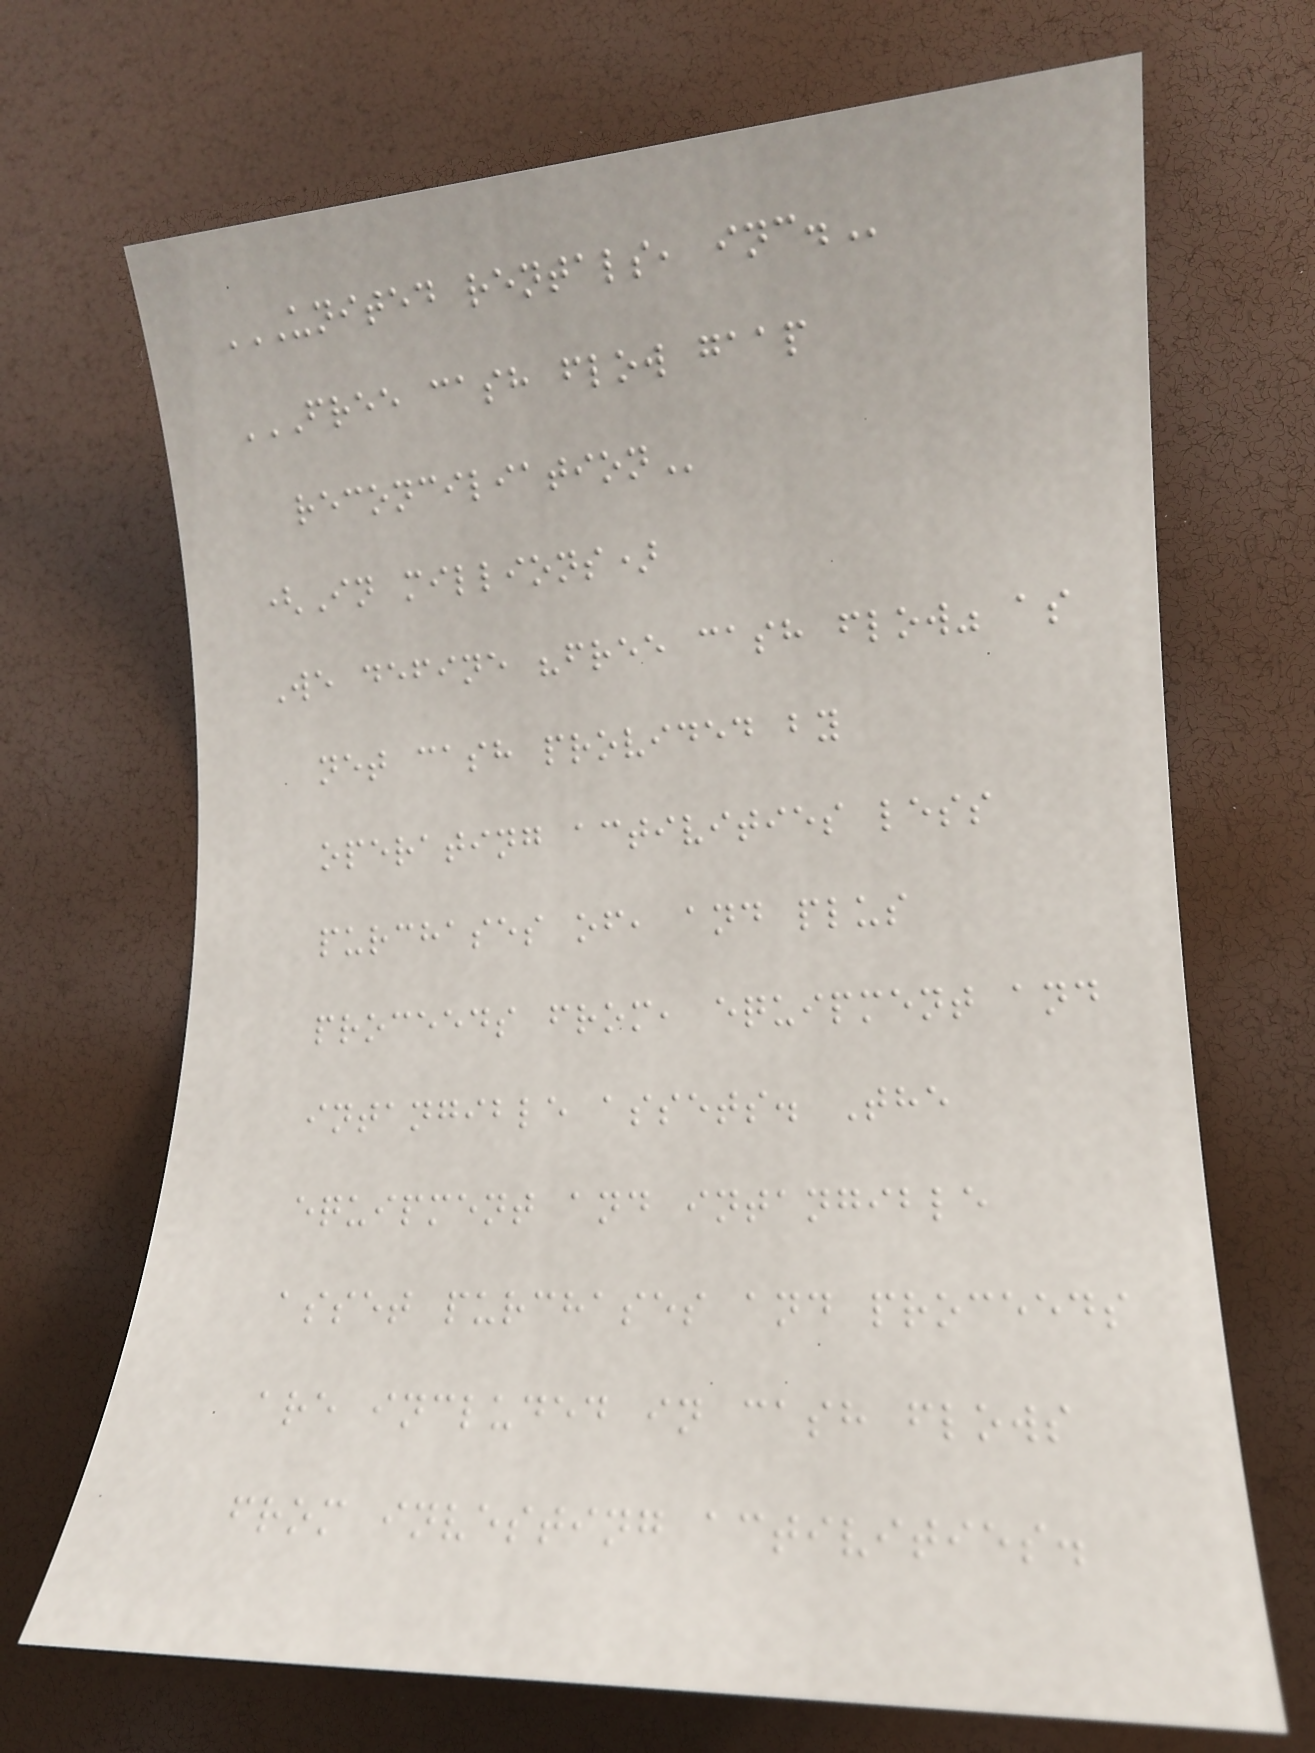UNITED RENTALS, INC.
FREE CASH FLOW GAAP
RECONCILIATION
(In millions)
We define "free cash flow" as
net cash provided by
operating activities less
purchases of, and plus
proceeds from, equipment and
intangible assets. The
equipment and intangible
asset purchases and proceeds
are included in cash flows
from investing activities.
